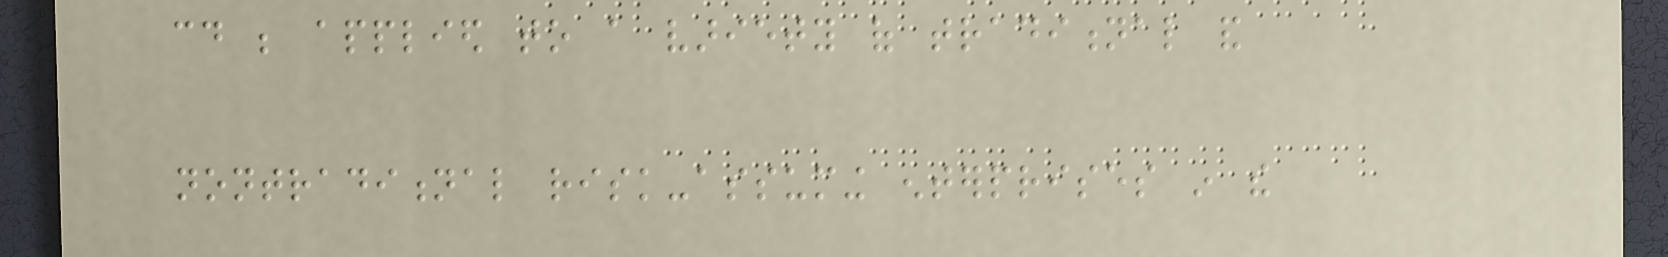could be applied to a variety of traditional and
nontraditional risk-assuming enterprises in the
